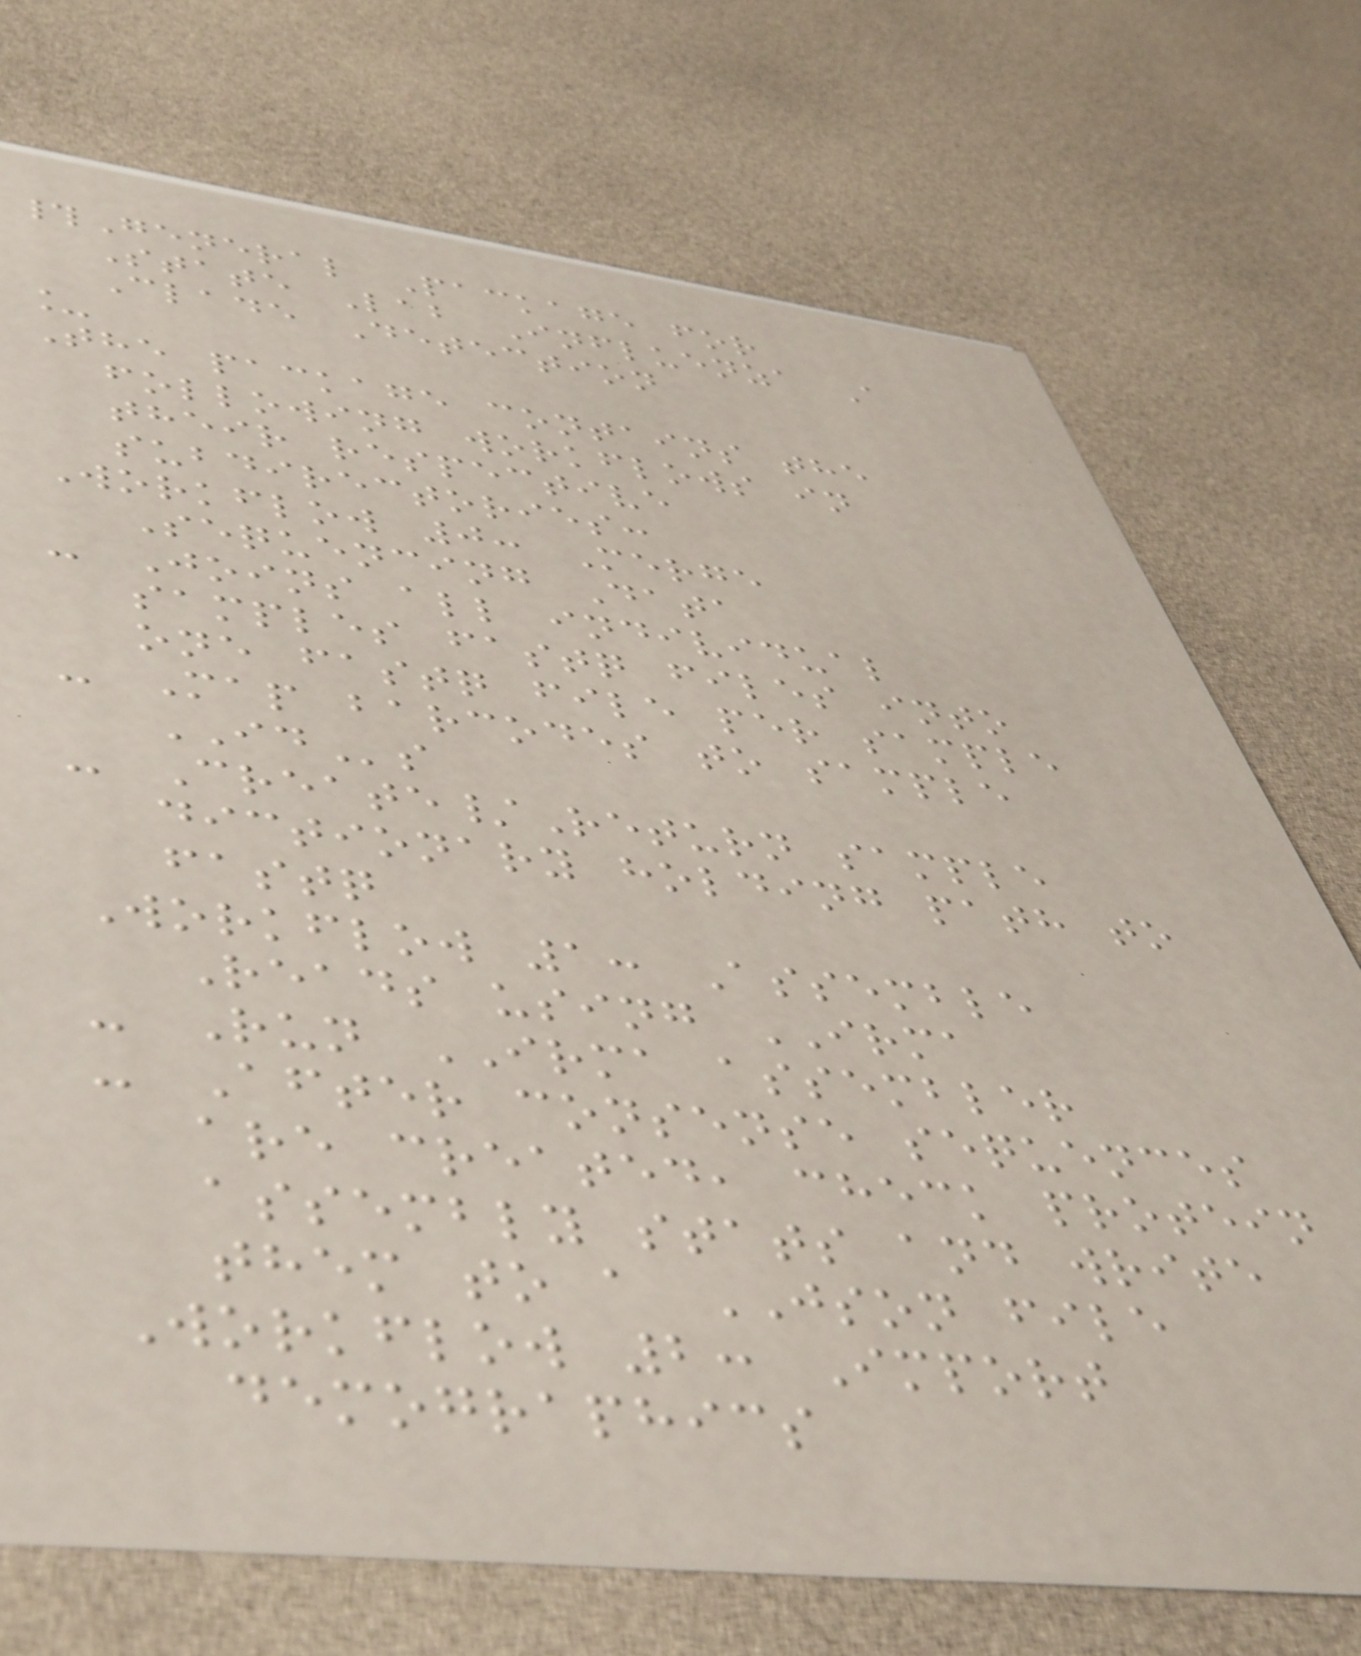#General Package for
State Lab Influenza A
Clade Detection
_
The package contains the
following workflows in
their respective
subdirectories:
Workflow 0: Merge
Sequencing Data
- Joins all individual
samples fastq files into
one fastq file per sample
- Map barcodes to sample
IDs
- Create/Return sample
dictionary holding path to
fastq
Workflow 1: Assemble
Reads using IRMA
- Run IRMA assembler
- After consense sequences
are created, check protein
assembly stats and write
them to a JSON file
Workflow 2: Import
demographics
